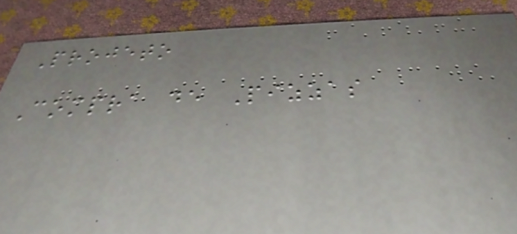Projeto
Compra de Pizzas
